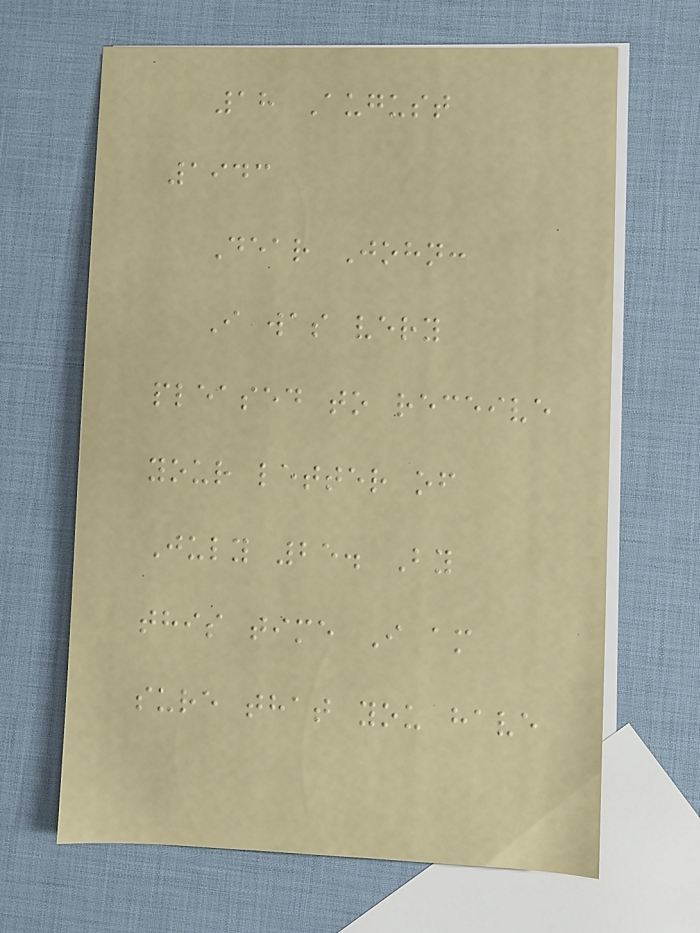18 August
1943
Dear John:
I was very
pleased to receive
your letter of
July 25. By
this time I am
sure that you have
